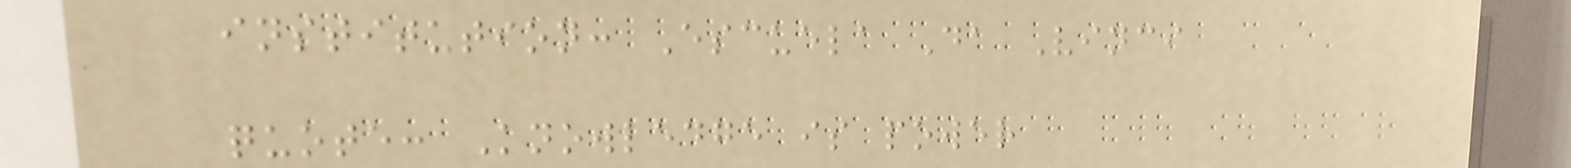institution: Escuela Da Vinci
quote: Knowledge is power
